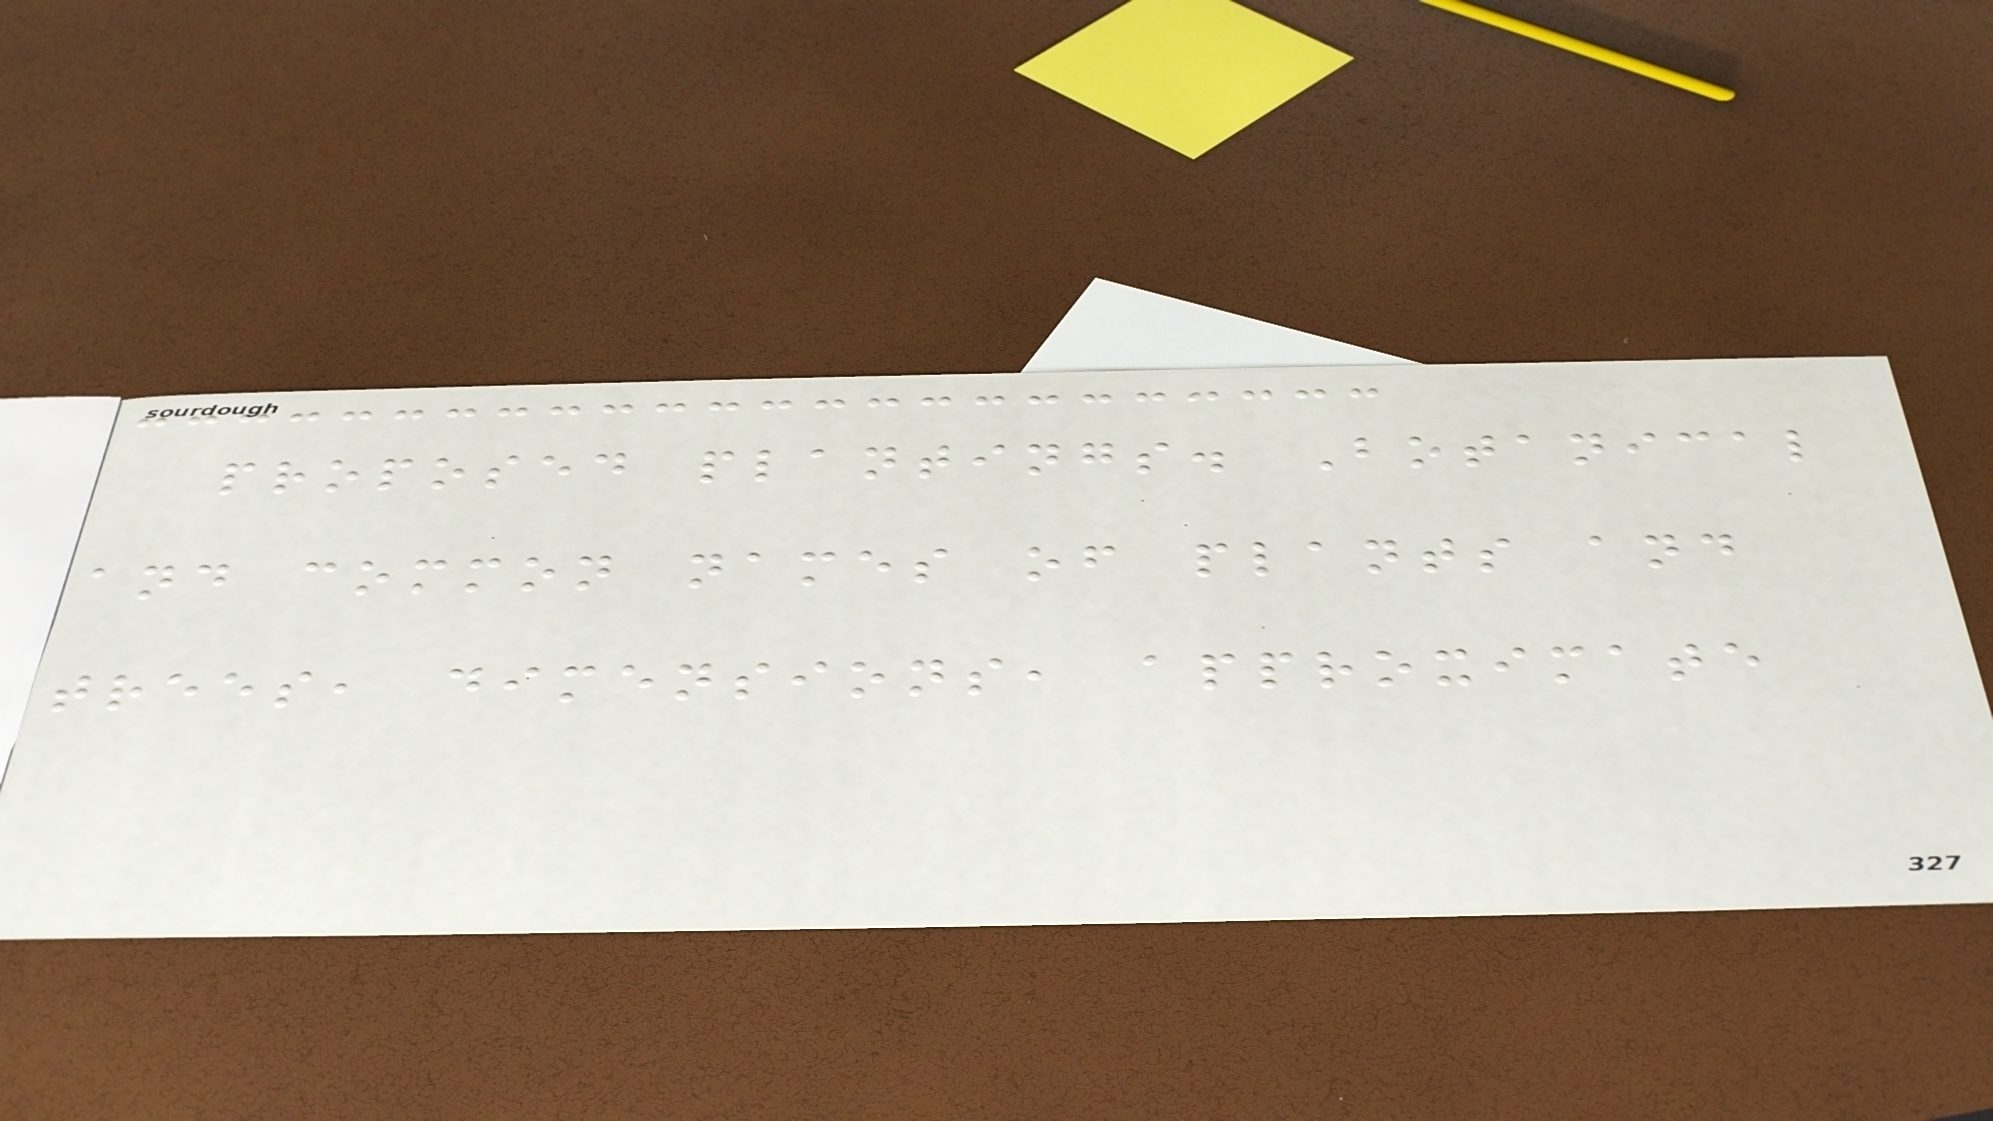proposed plantings. Botanical
and common names of plants and
trees, dimensions, approximate
